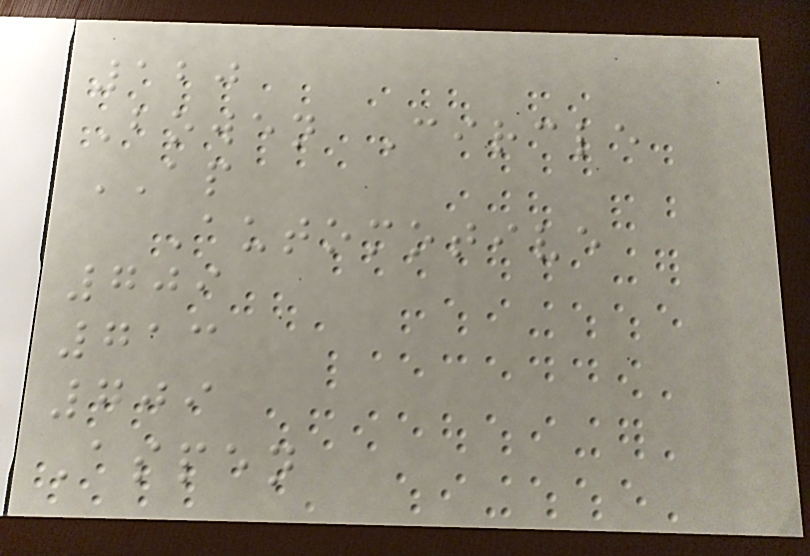120
Bowen Circle
AP
Automotive
709
713
709
Aspen
